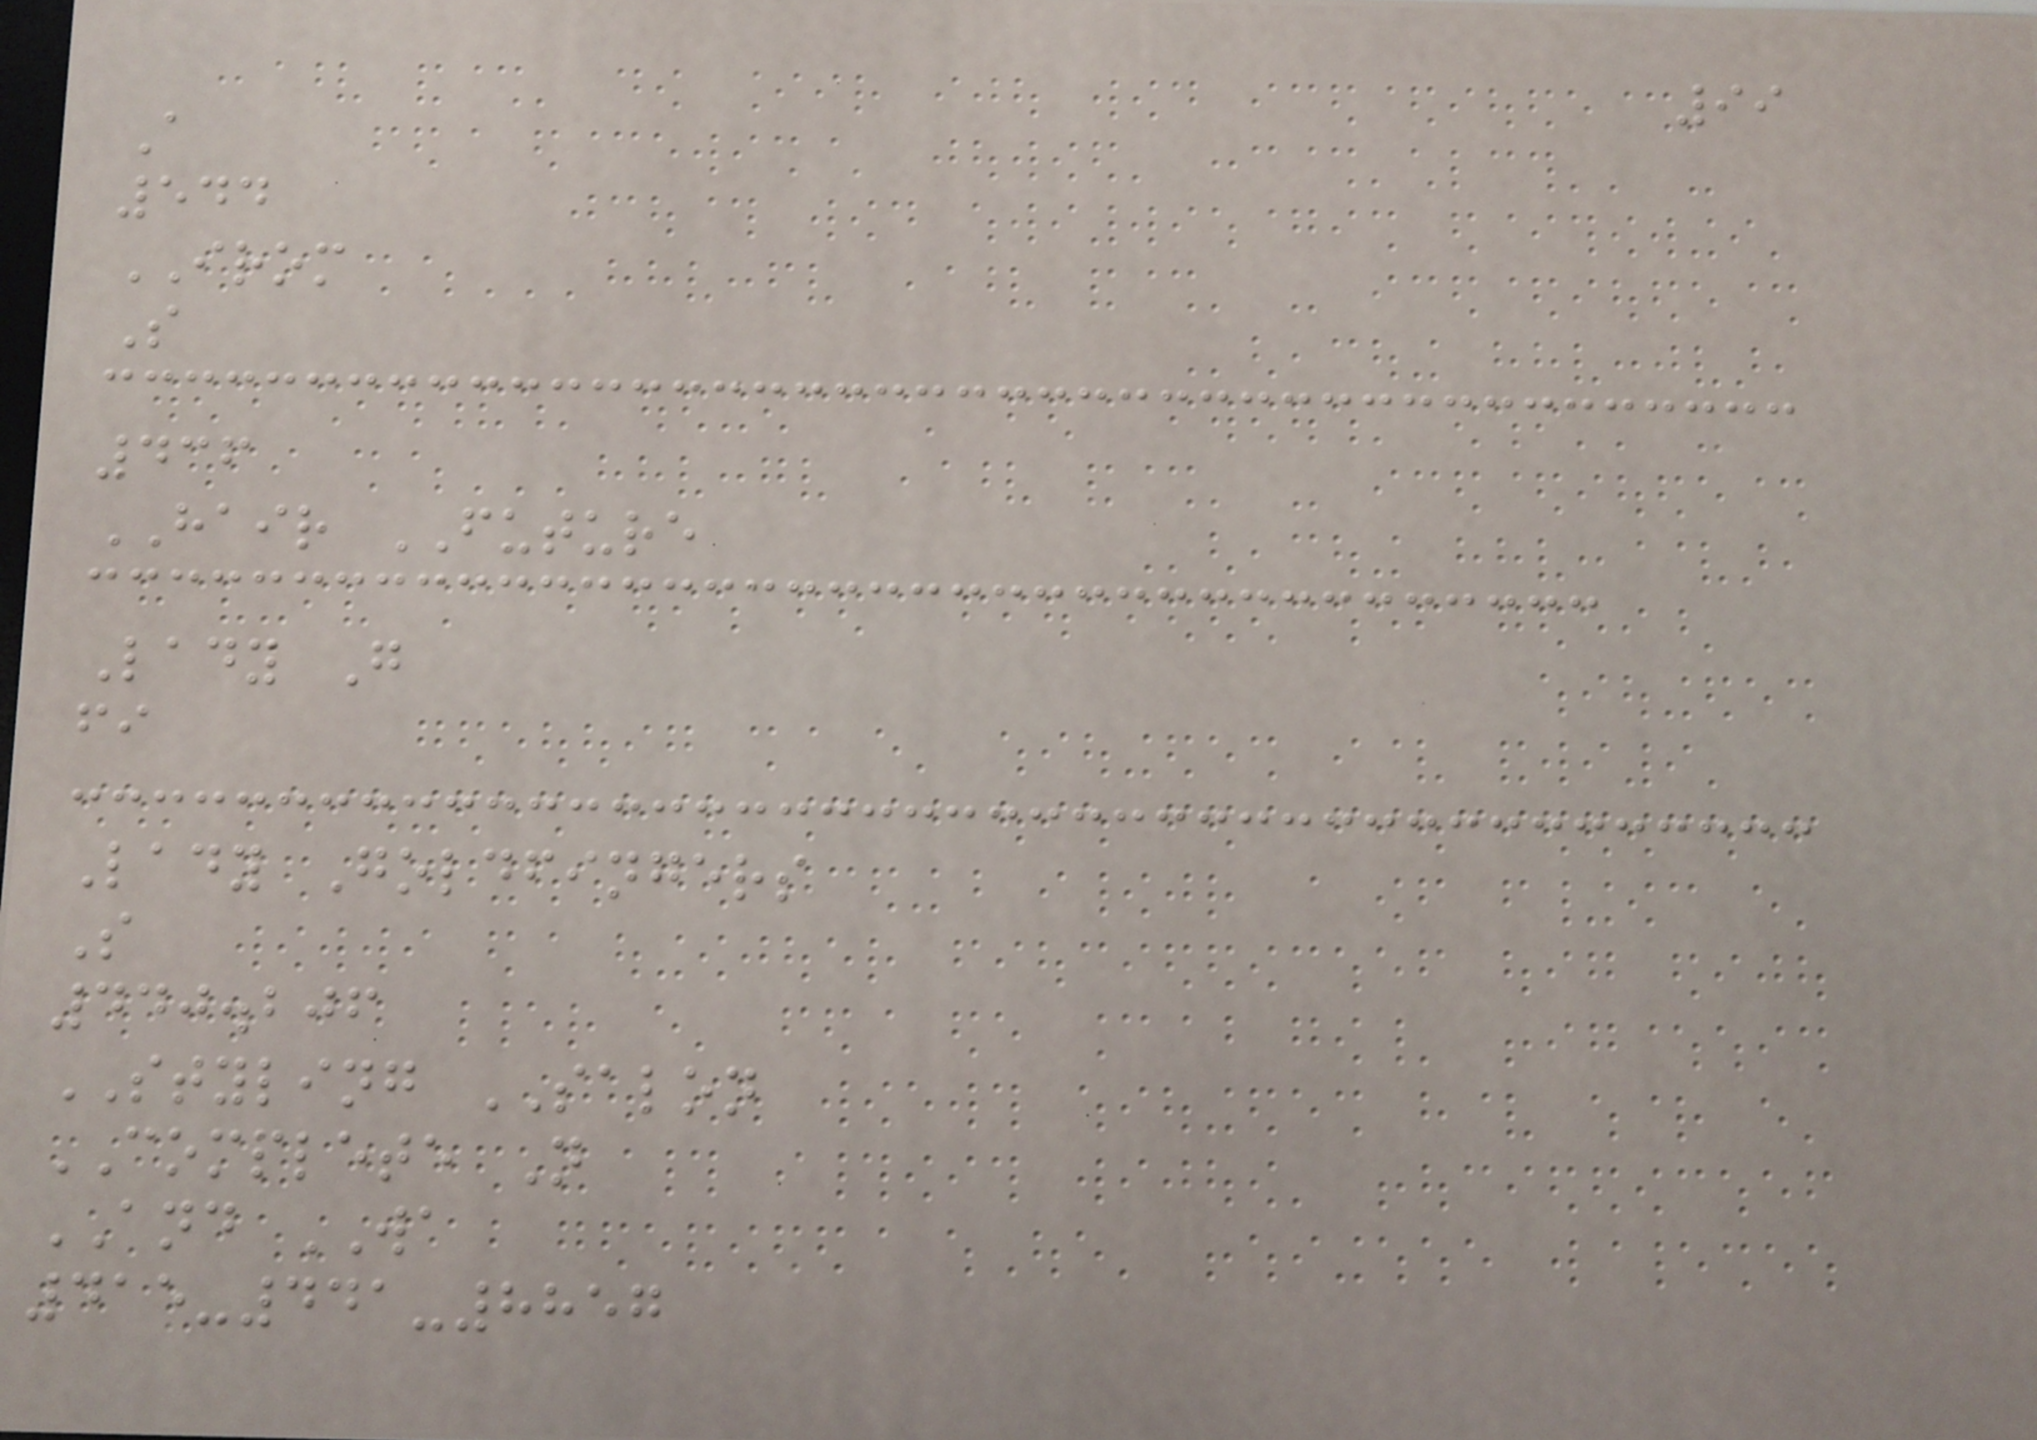99
A
544
IROM
S
436
HAIR FUTURE
Lady G
fi
Lady Goldfingers
S
440.206
STYLING SALON
COMPLETE N
AND WA
415-441-8857
